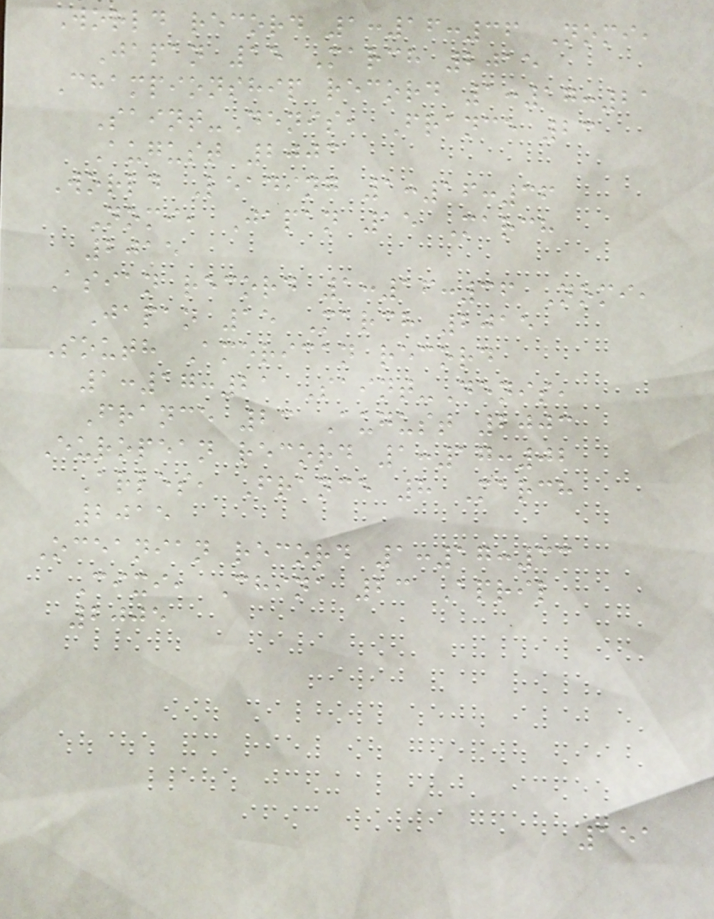World record 1:16:36 Nomi,
Japan 15 March 2015
Championship record 1:17:21
Saint-Denis, France 23
August 2003
World Leading 1:16:36
Nomi, Japan 15 March
2015
Asian record 1:16:36 Nomi,
Japan 15 March 2015
South American record
1:17:21 Saint-Denis,
France 23 August 2003
European record 1:17:02
Arles, France 8 March
2015
Oceanian record 1:17:33
Cixi, China 23 April
2005
151
